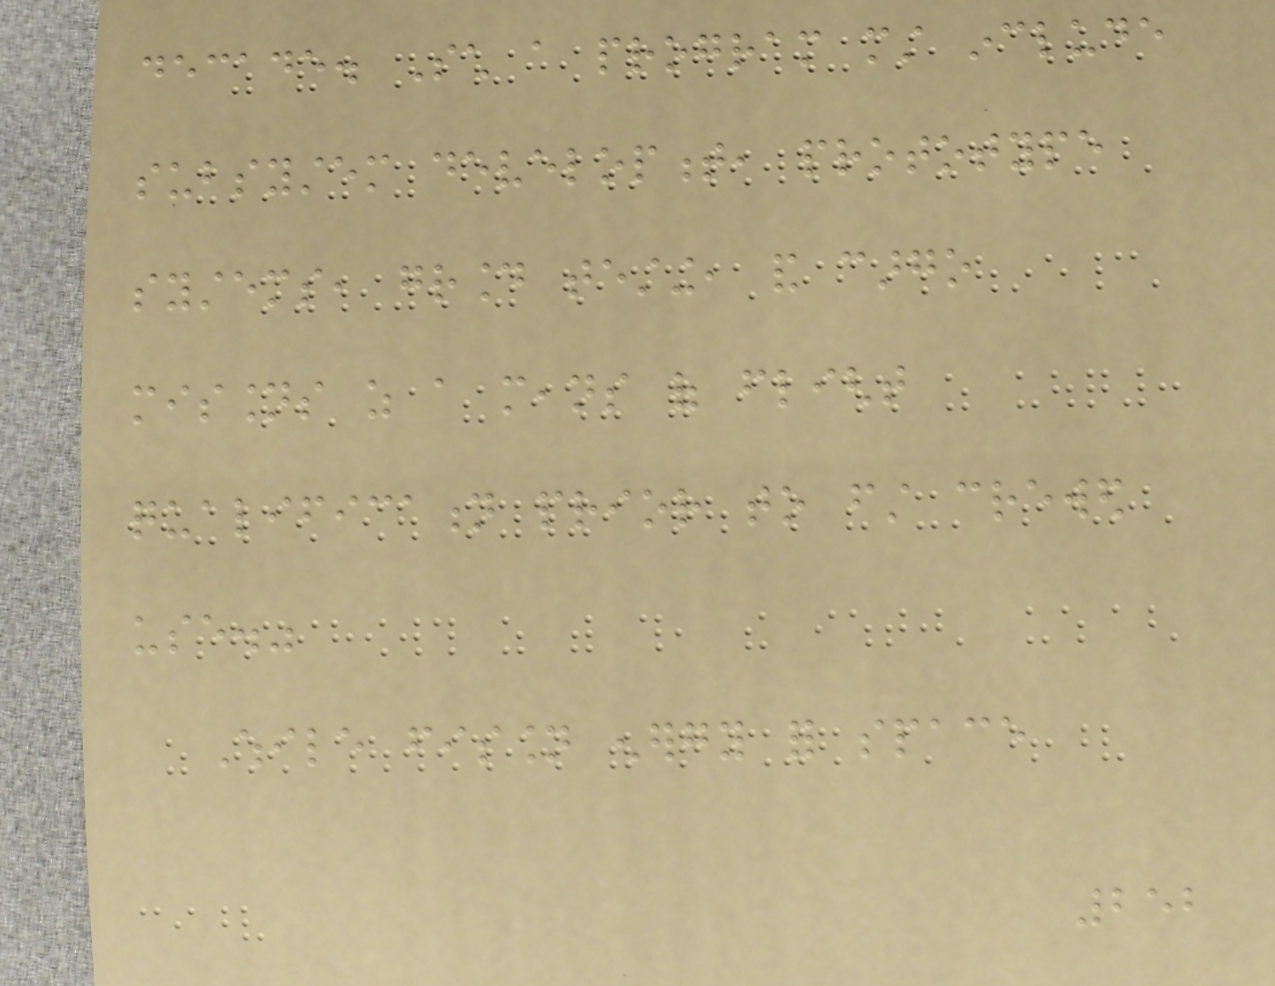decade. Such a program must include
subsystem development, prototype
systems, ground testing, and cargo
missions as a means of flight
qualification prior to first crewed
use."
While fission energy for space
252
